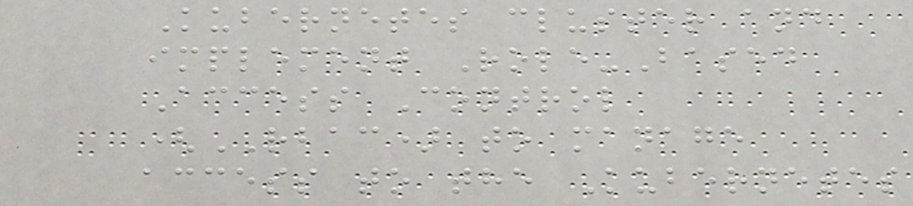Kubernetes cluster and
implement Role-Based
Access Control
(RBAC) to manage
access to the Kubernetes
